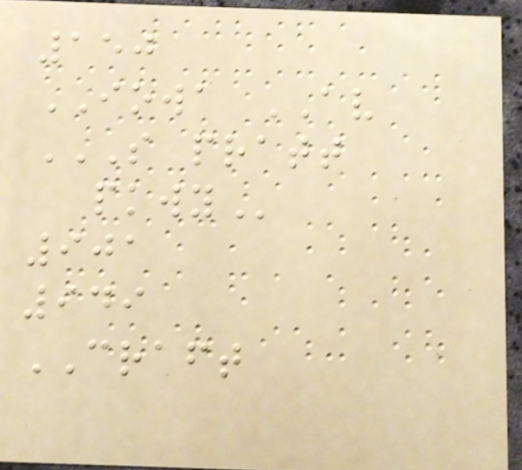150
IOWA AV
S PRATT
PKWY
901
949
CRAFT
